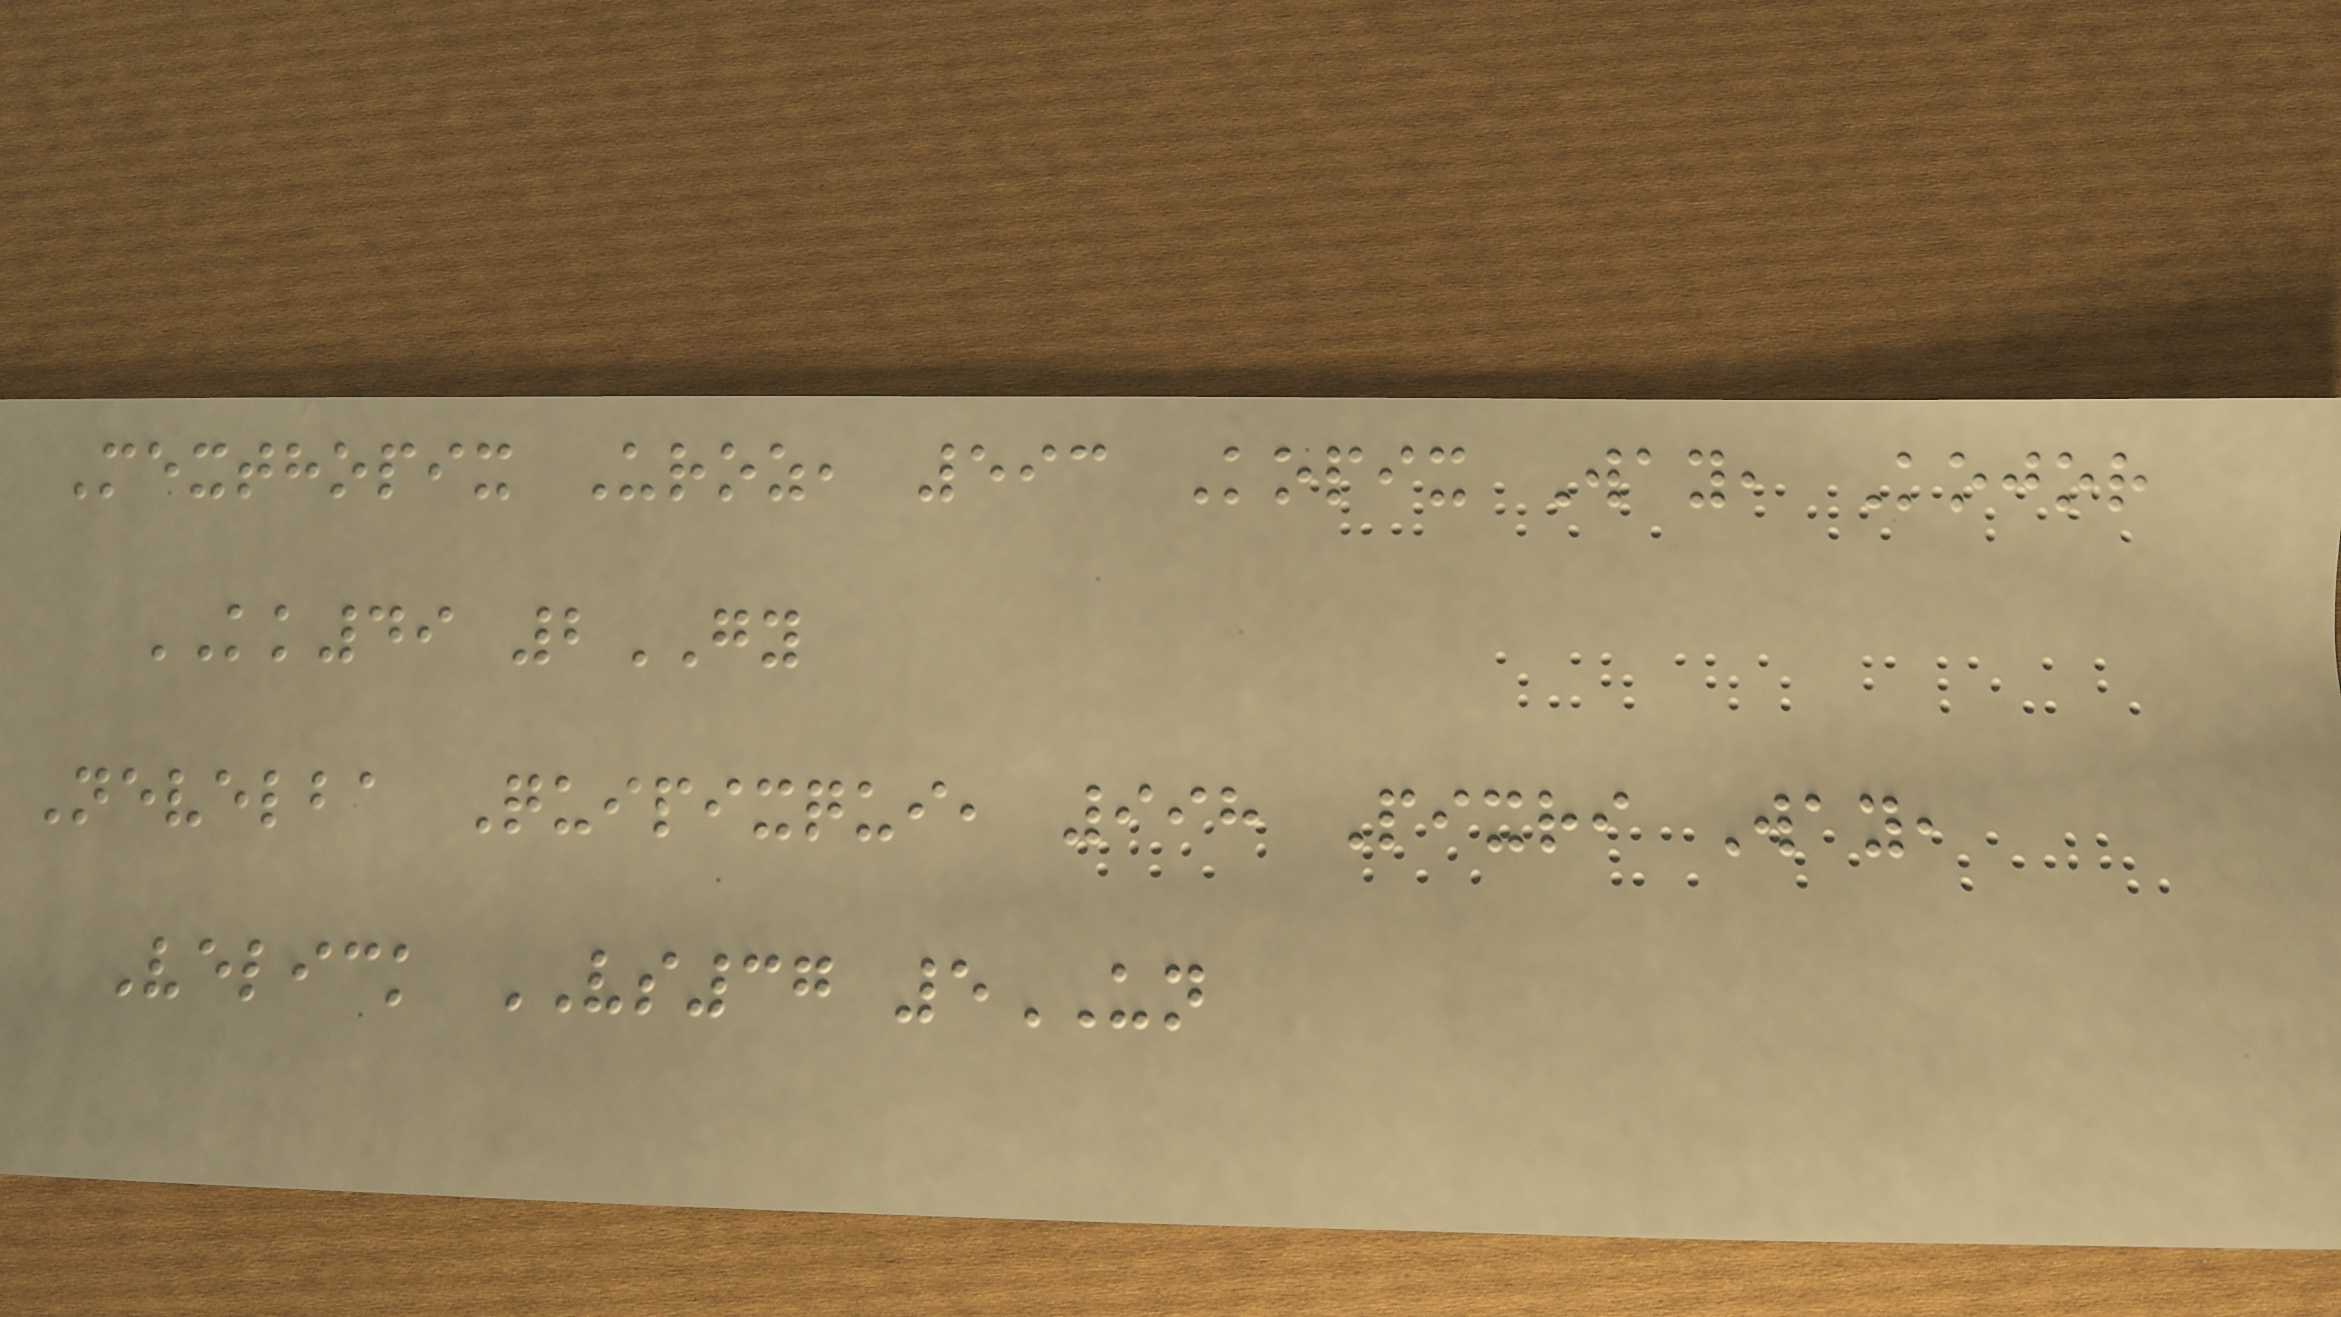Mexthopix Uroz, 593 Kopix Way, Kojor
KK49 2GY
Nevelba Quipixqui, 998 Pixri Way,
Velick VS37 5UN
